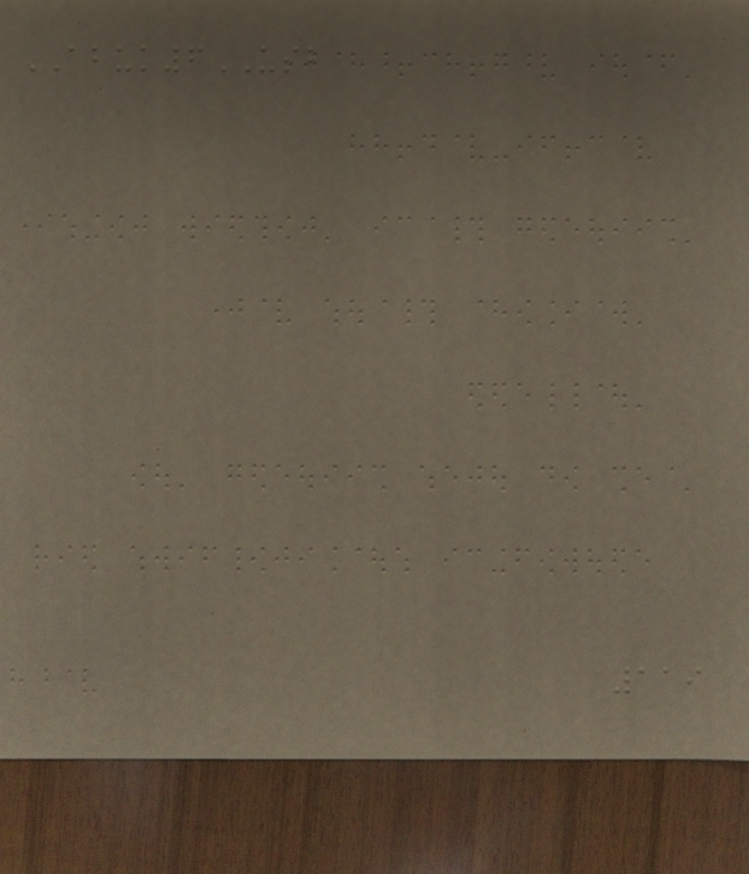ABUK6USB
119
